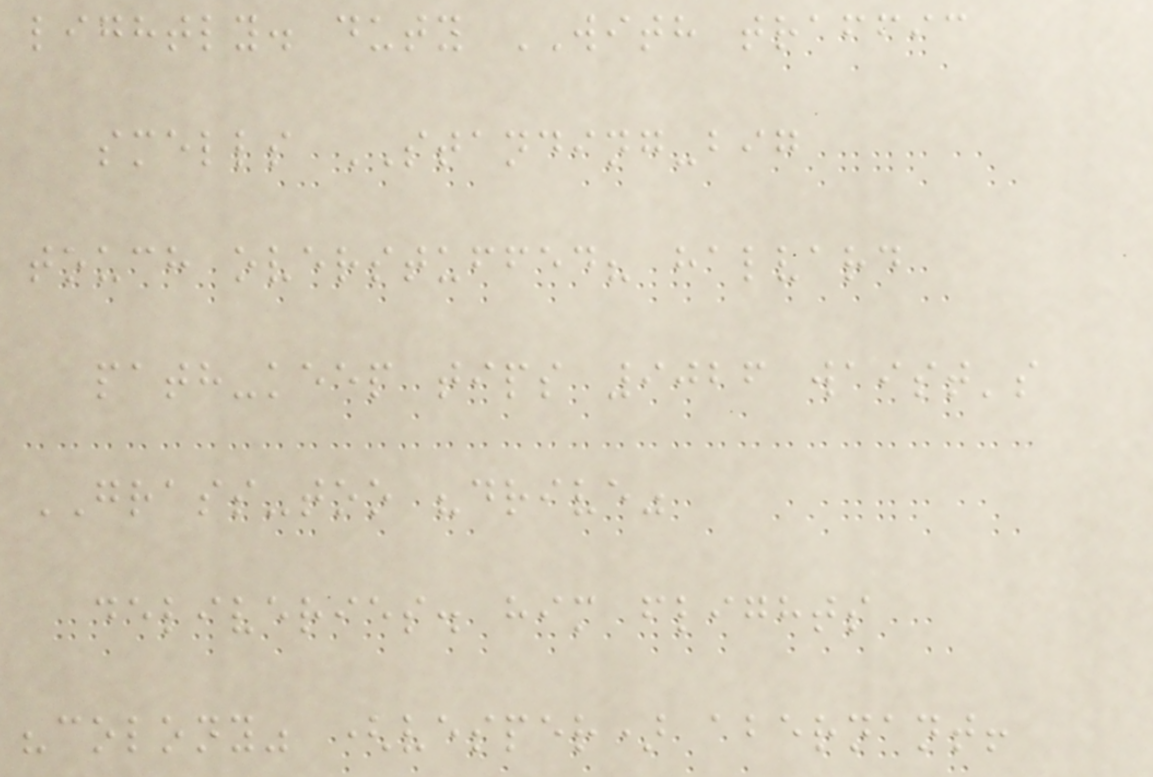lightly. duty WITH traffic
smells STANDING-big
touch overstuffed? halvard
path-keep tips 9026 waist's
GRASS-too "drive"
deliveries. him flights
"colony" (vesper) abernant!
